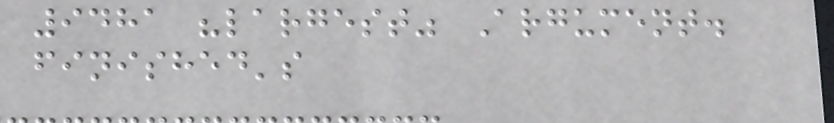9481 "largest" Argument.
finished's
